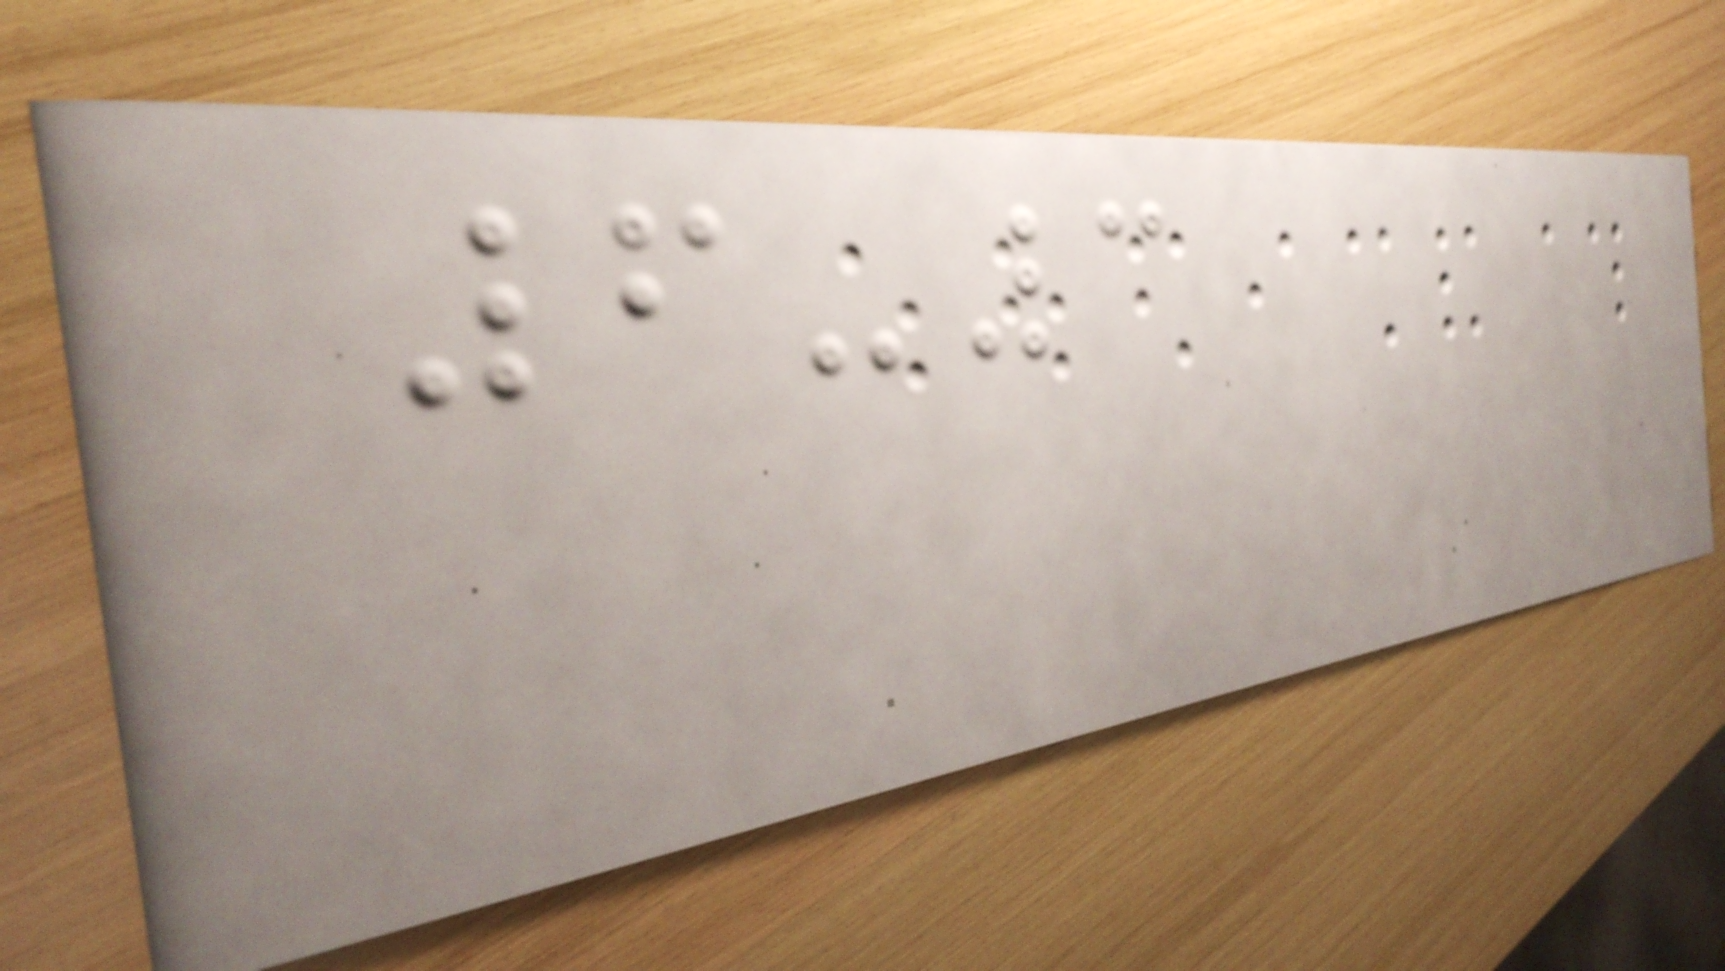6-3
